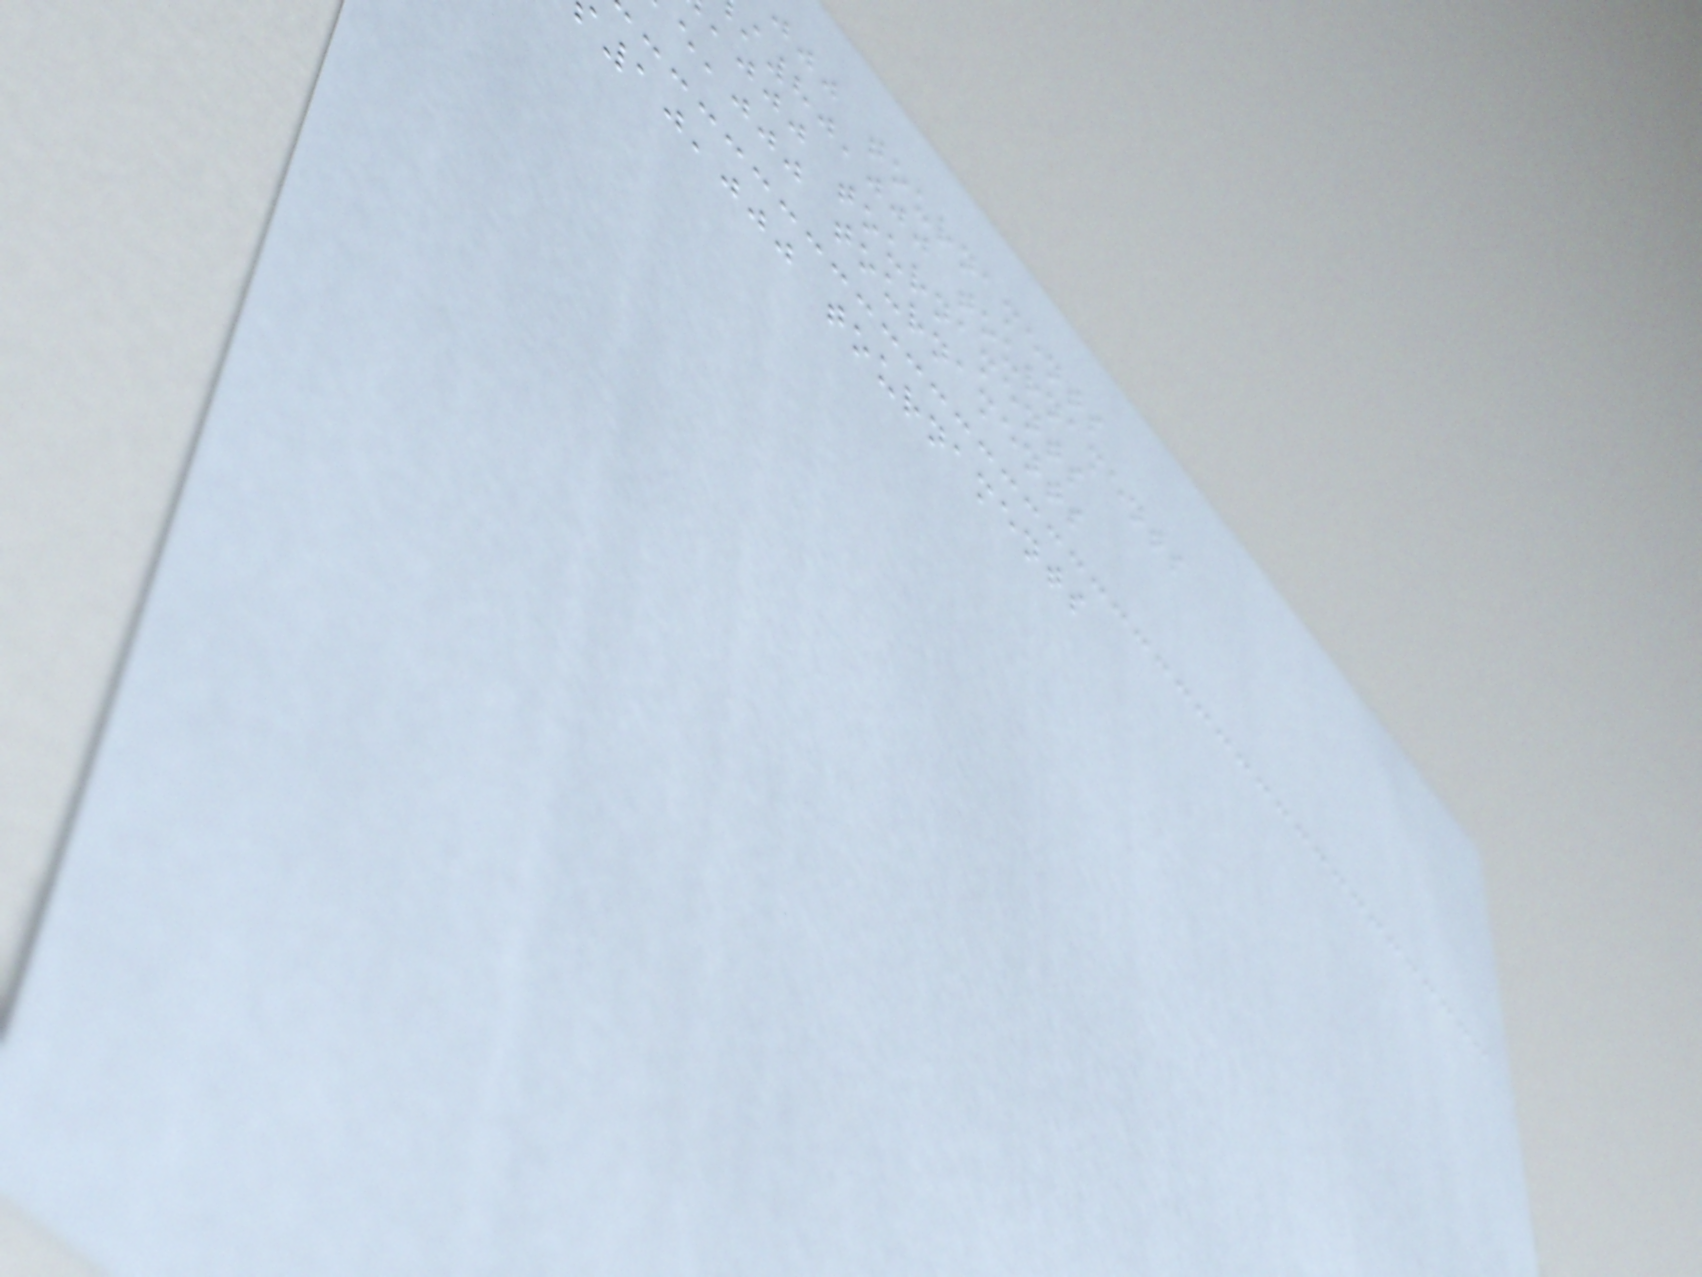jjj tournaments
80,000 tournaments
,jjj tournaments
,jjj tournaments
10,000 tournaments
